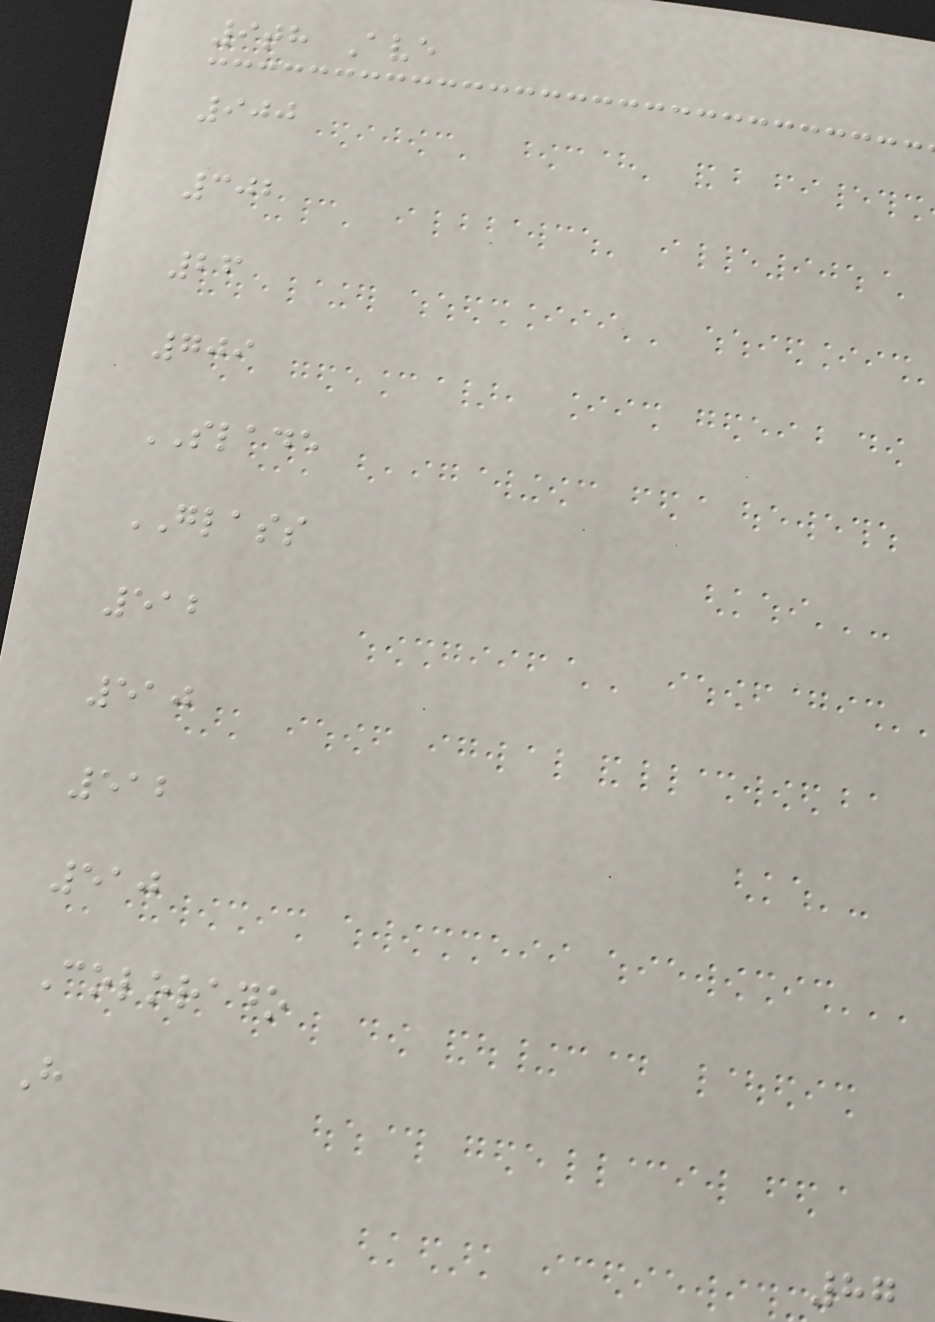9th Ave
900
302
26
709
SLADE
GLASS
512
510
512
510
Colorado
H
87
